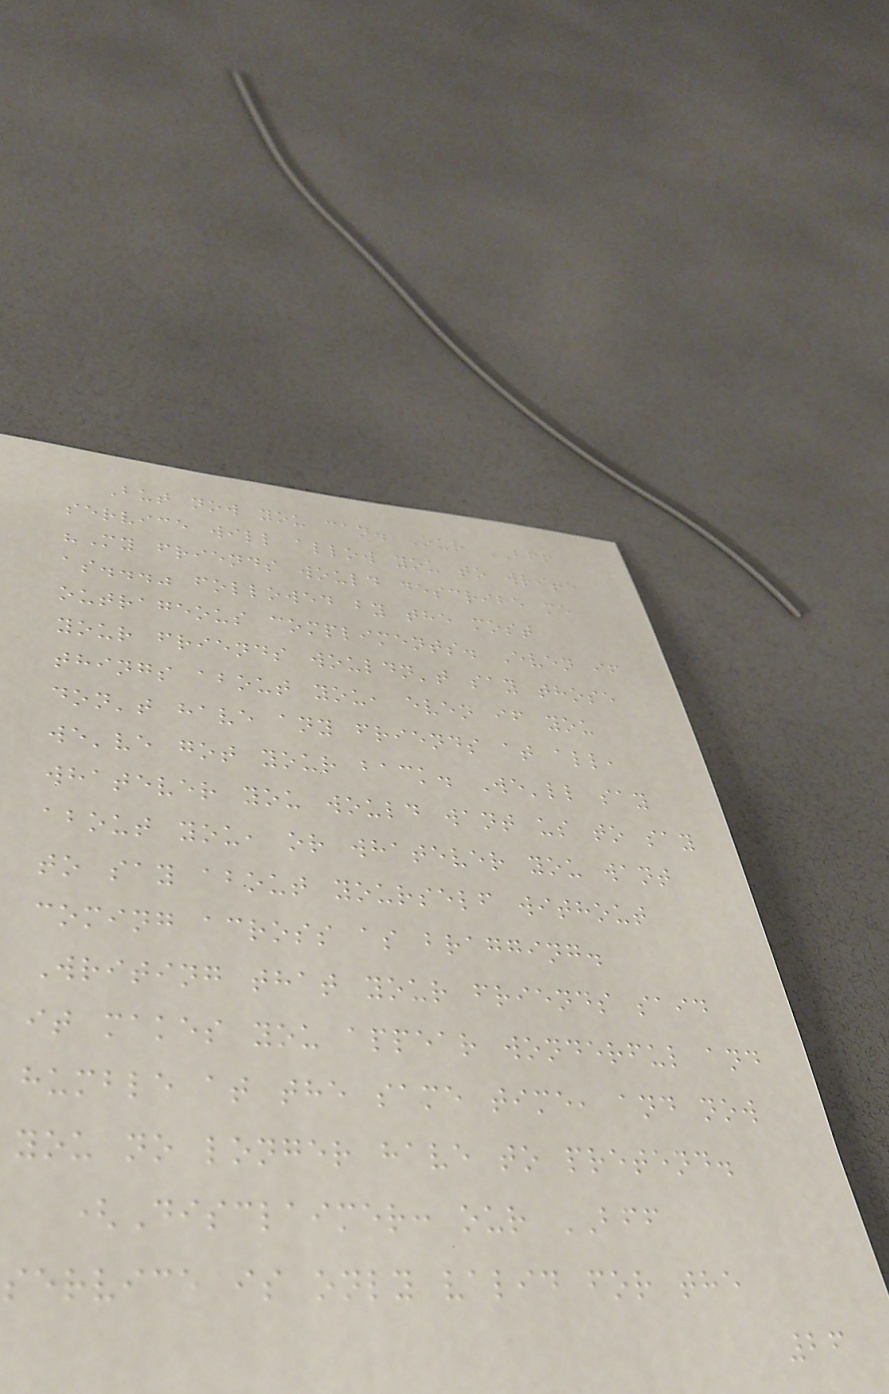But now you can. Our BFF
service will allow you to write
"My friends would describe me
as..." followed by the most
outrageous compliments. Even if
your friends wouldn't say those
things about you, even if you
don't have any friends at all,
we've got your back. We'll say
whatever you would want us to say
about you, or whatever you want
to say about yourself without
coming across as bragging.
Writing that your friends said
it makes you appear wonderful and
humble at the same time, and now
you no longer have to pretend.
(Disclaimer: our BFF
service is only valid for the
26
